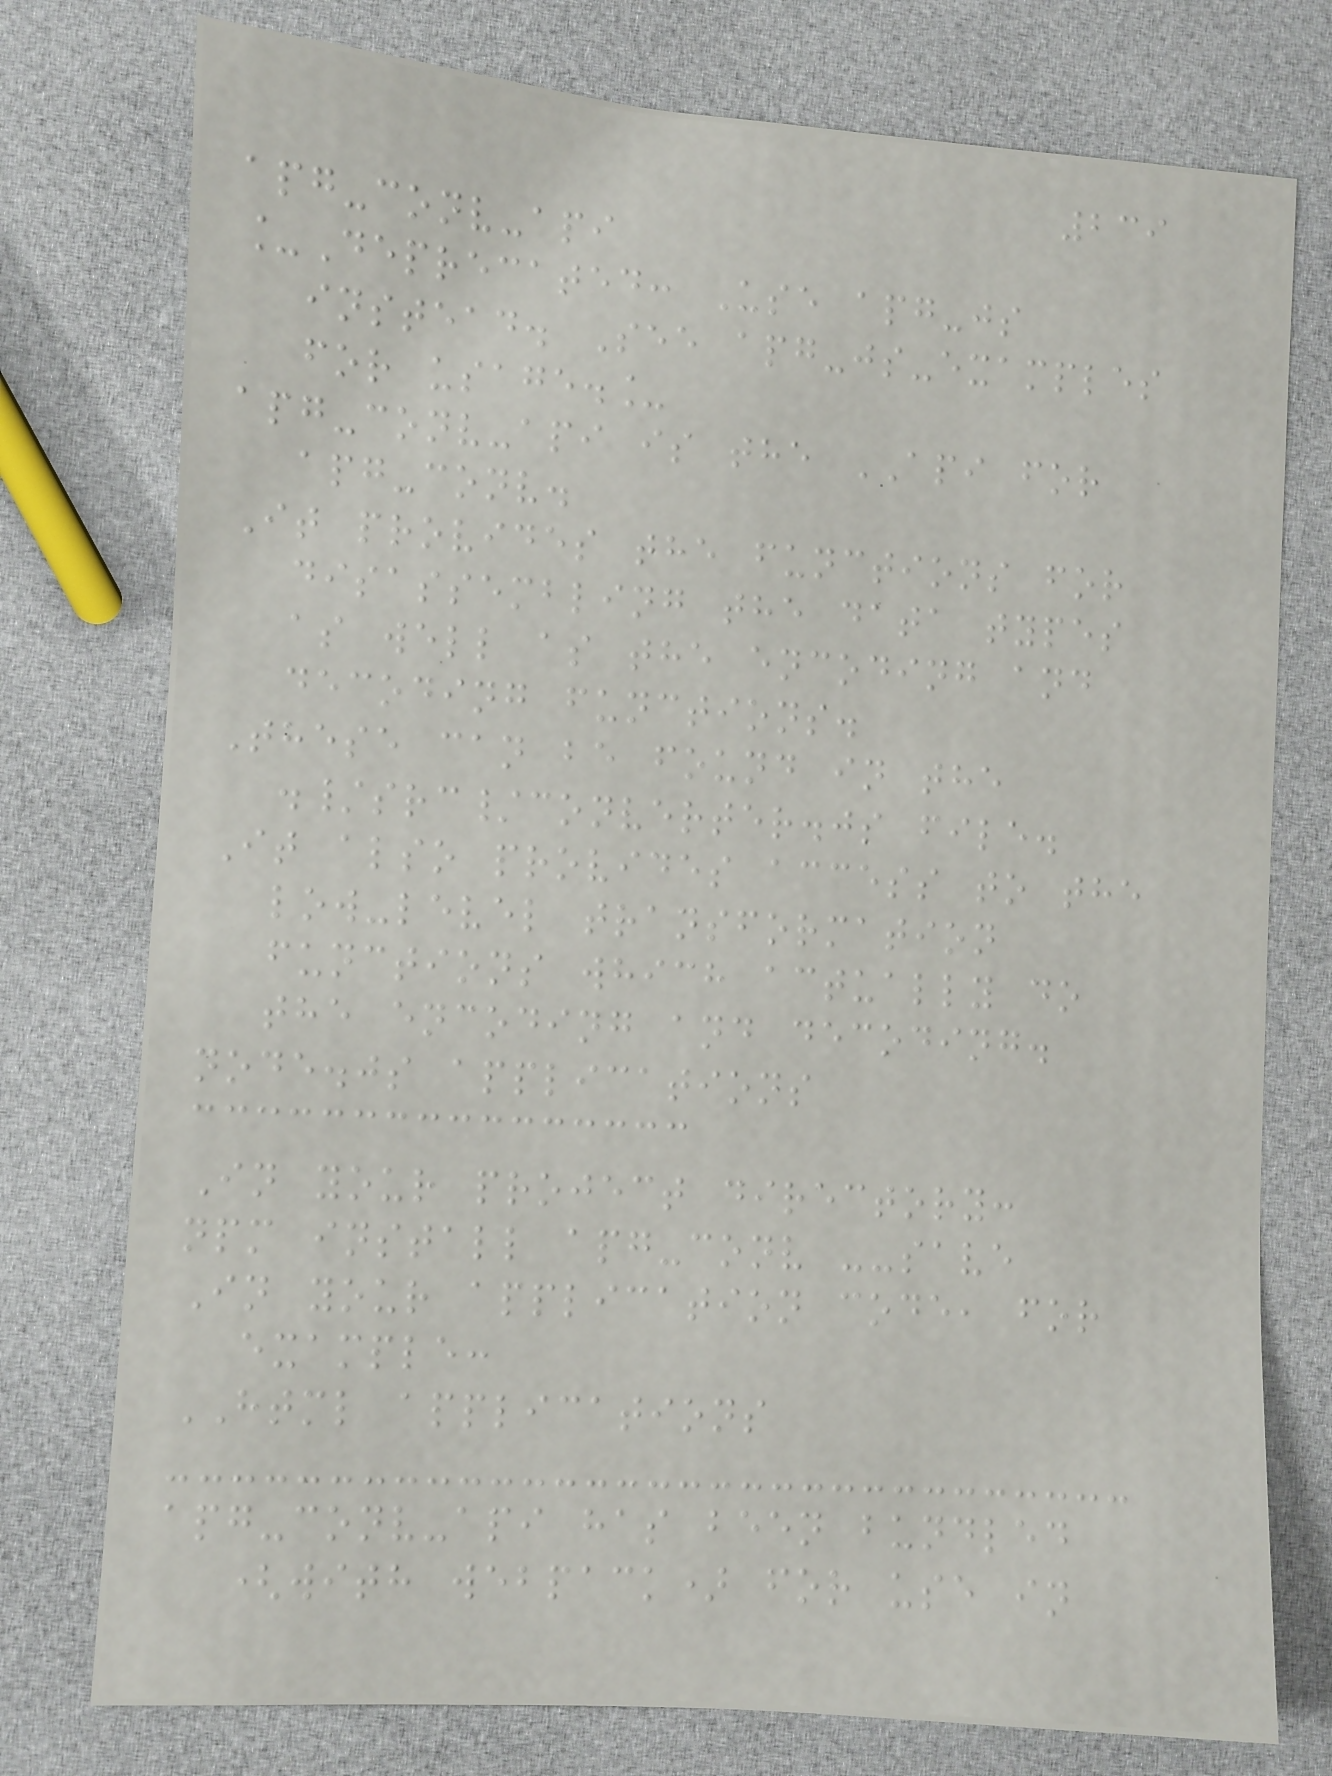239
apg-conv-api
_Deprecated: Use apg-js
instead. See apg-js-examples
for usage._
apg-conv-api is the API for
apg-conv.
It provides the functions for
disassembling the data types
as well as the encoding and
decoding functions.
These can be found in the
./src/converter.js file.
It also provides access to the
low-level transformation
functions which actually do
the encoding and decoding.
node.js applications
In your project directory:
npm install apg-conv --save
In your application code, for
example:
HTML applications
apg-conv-api has been bundled
(with webpack) for use in
